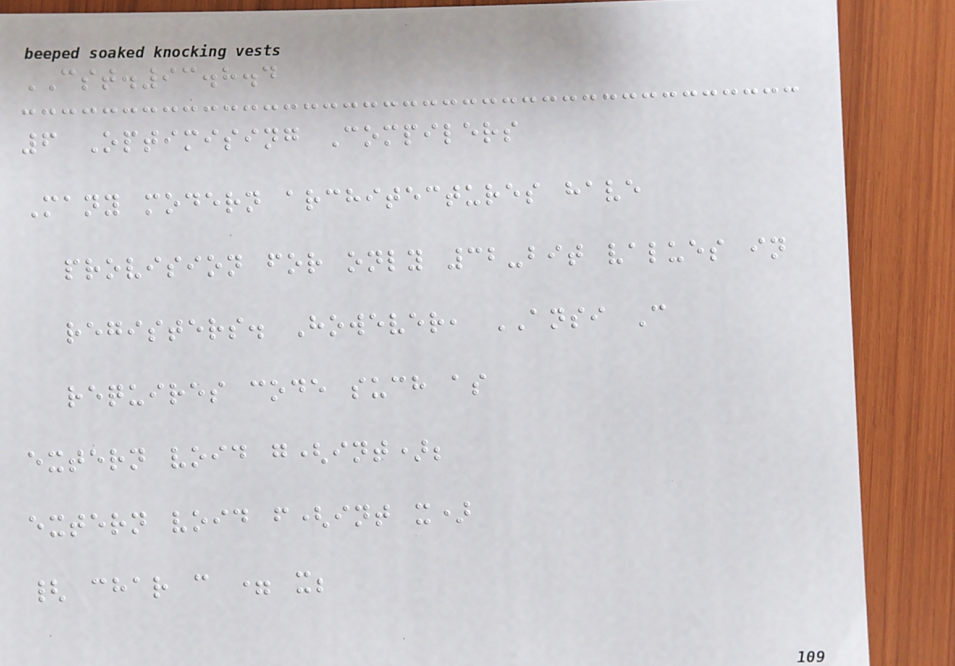CST.93.8.4
6 Optimising Compilers
Many modern architectures have
provision for only 32-bit values in
registers. However, ANSI C
requires code such as
extern void g(int);
extern void f(int x)
{ char c = x;
